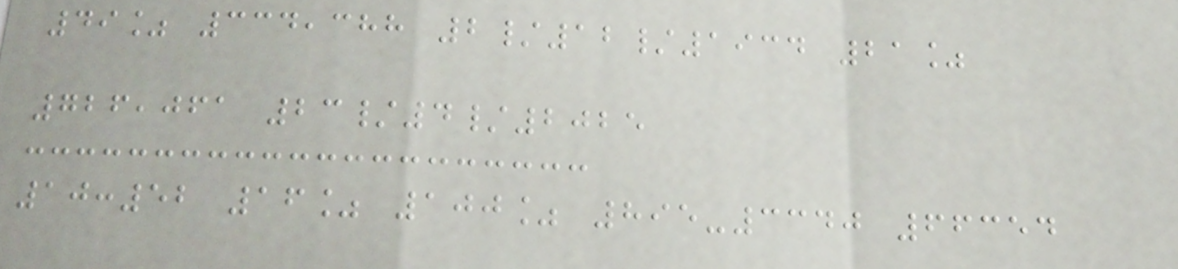49% 334,388 2/12/1934 21%
726,061 23/4/2025
10:52 16% 100% 895-3340 66354
